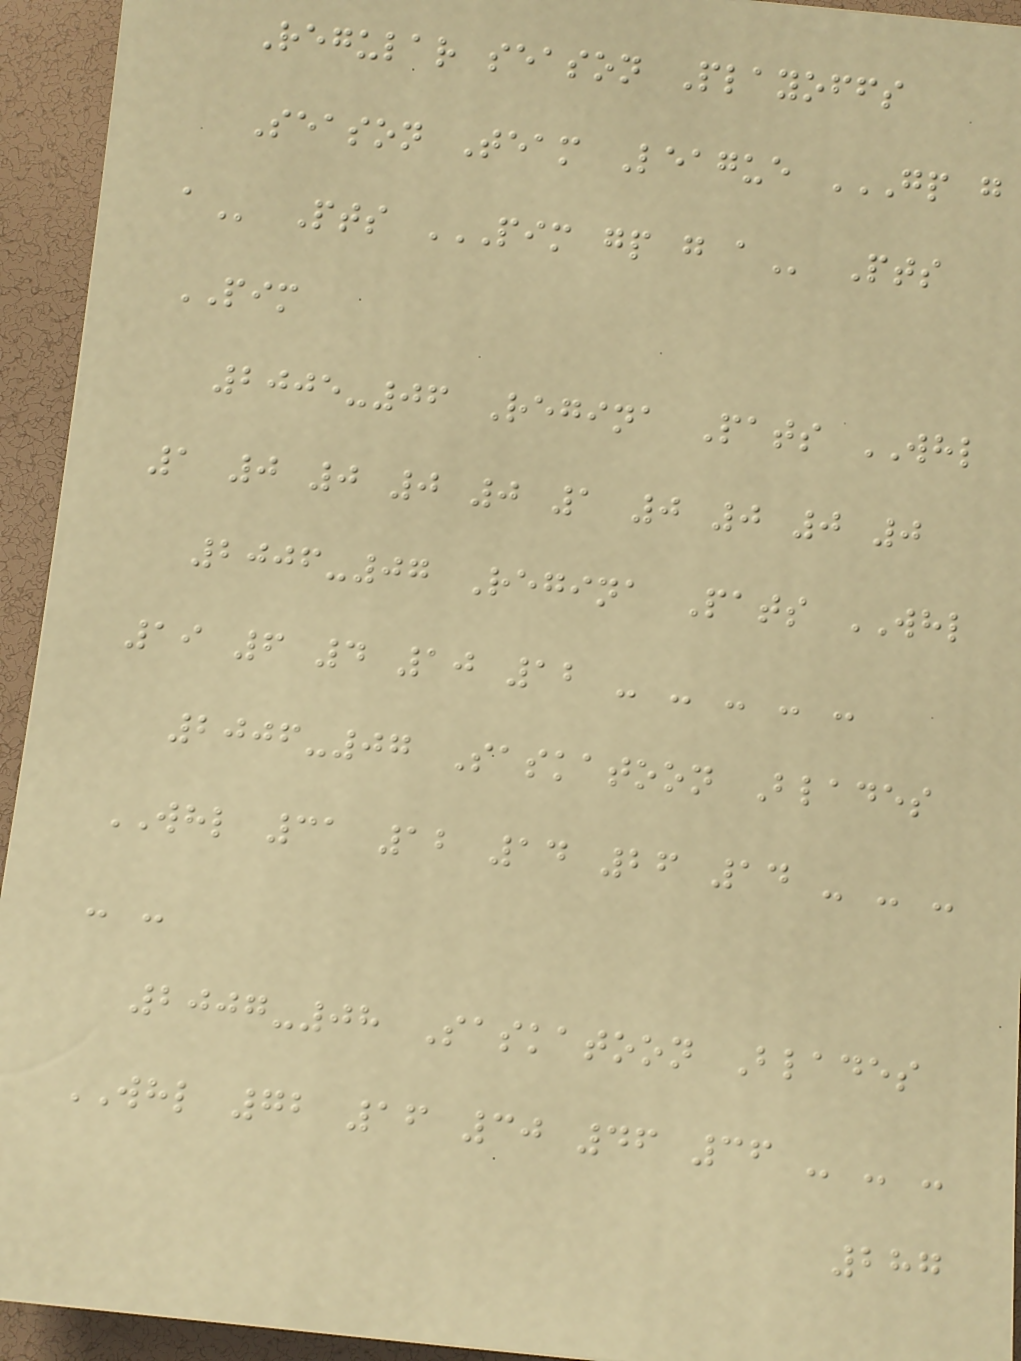Regular season Playoffs
Season Team League GP G
A Pts PIM GP G A Pts
PIM
2005-06 Regina Pats WHL
1 0 0 0 0 1 0 0 0 0
2006-07 Regina Pats WHL
19 6 4 10 12 - - - - -
2006-07 Saskatoon Blades
WHL 31 12 14 26 14 - - -
- -
2007-08 Saskatoon Blades
WHL 72 16 30 46 36 - - -
287
